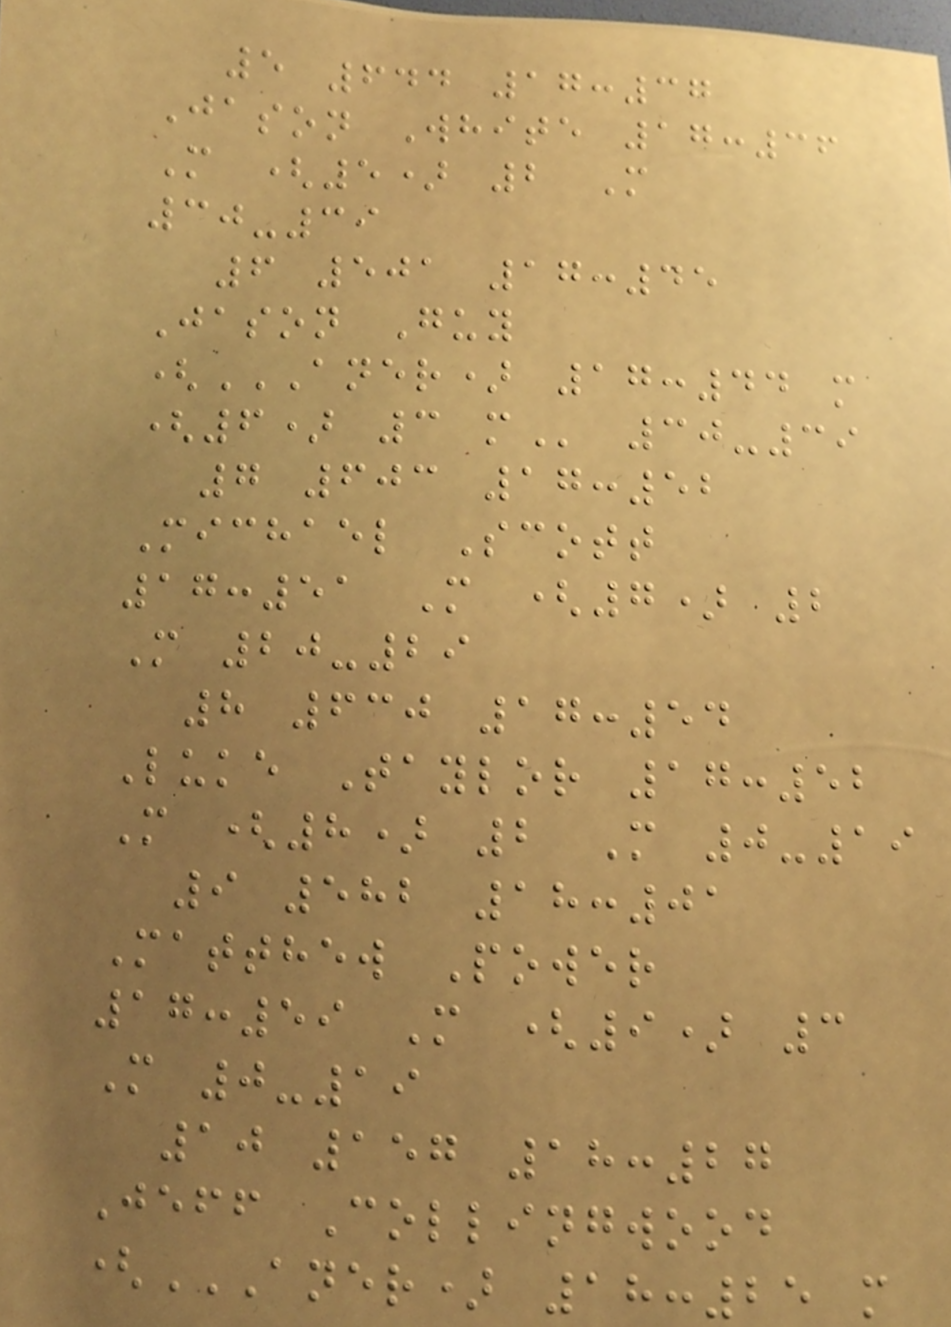5 644 17:37
Jason White 17:36
M (5) 2 M
30-39
6 501 17:45
Jason Guy
(ANER) 17:44 M
(6) 3 M 30-39
7 603 17:52
Michael Scott
17:51 M (7) 2
M 20-29
8 630 17:54
Luke Taylor 17:52
M (8) 2 M 0-19
9 582 18:01
Matthew Power
17:59 M (9) 3
M 0-19
10 157 18:27
Jeff Collingwood
(ANER) 18:25 M
